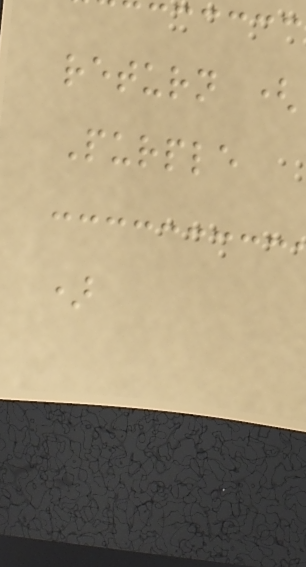return (
Purple
)
